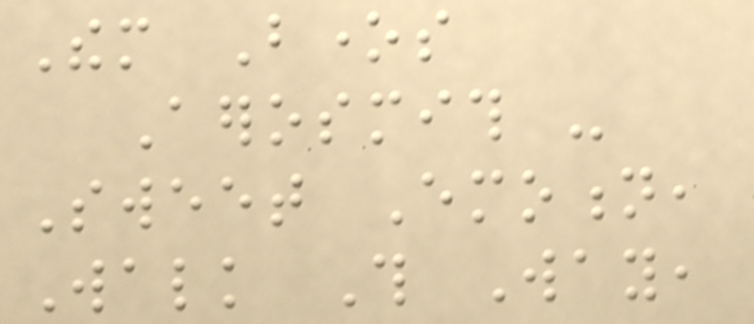Them Bones
Aerosmith -
Sweet Emotion,
Walk This Way,
